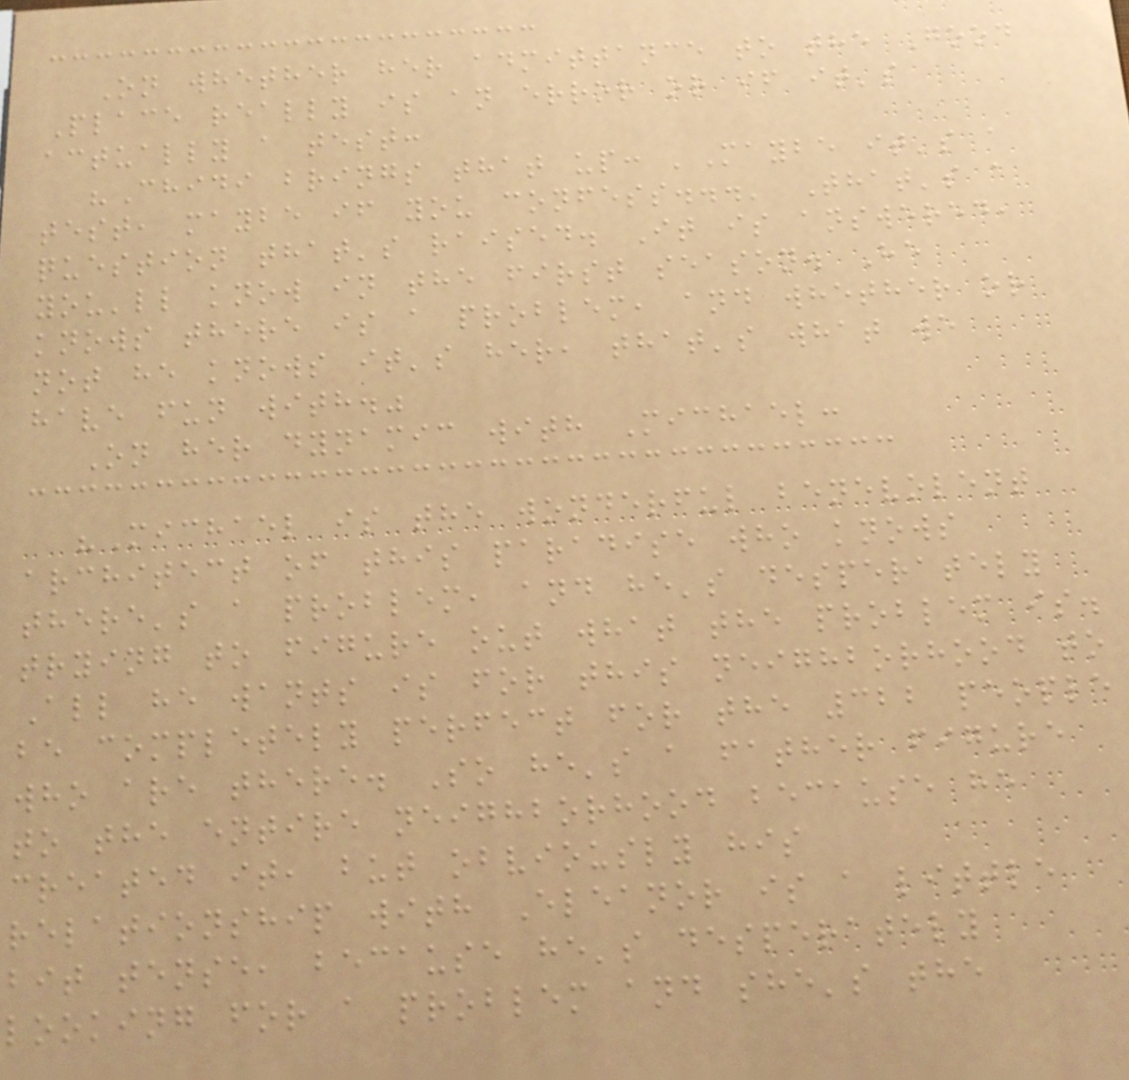On whether her admittance to the Good
Place really is an error or if it's
actually a test:
"Chidi brings that up: 'Maybe it's a
test, maybe if you confess...' That's a
question that's raised. It is answered,
you'll know in the first season. He
knows there is a problem, and whether or
not he knows it's her, that's what we
have fun with."
On her dynamic with Michael:
"Michael is the wonderful benevolent
architect of this paradise who knows
there's a problem, and he's desperately
trying to figure out what the problem is.
All he wants is for this neighborhood to
be completely perfect for the 322 people
who are there. So he's a father figure
to the entire neighborhood because he
created it, but obviously his
relationship with Eleanor is a little
bit tense, because he's desperately
looking for a problem and she's the
